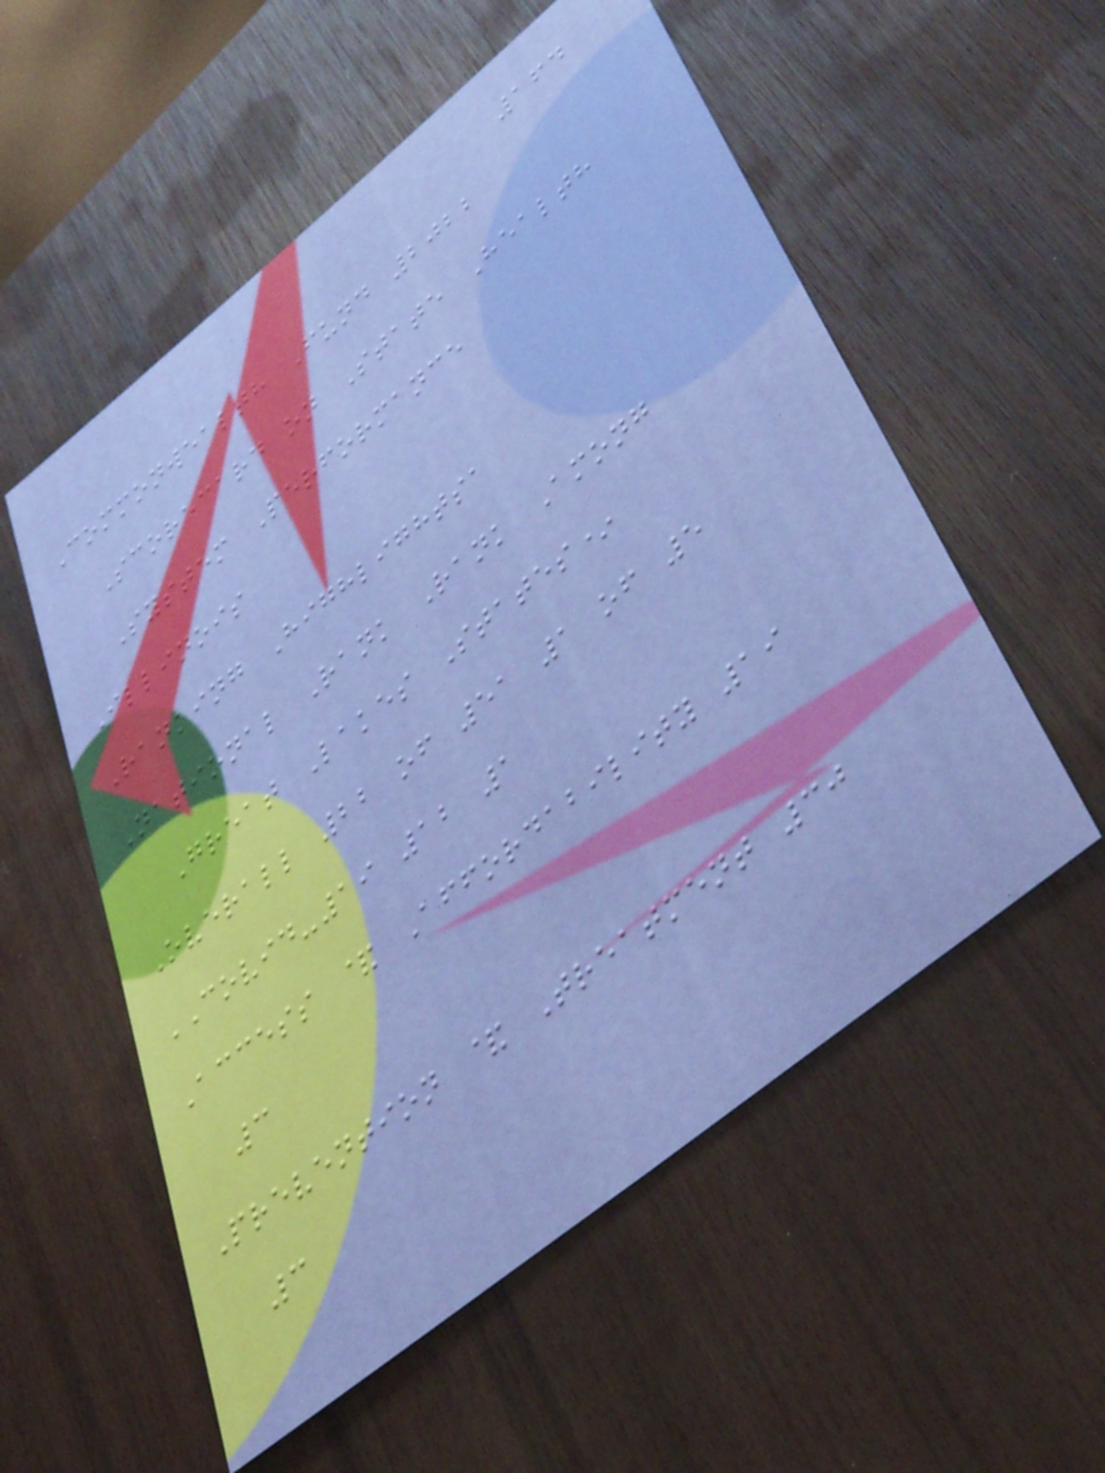164
Commonwealth Fund 2022
Scorecard on State Health
System Performance
Illinois
Ranking Highlightsa
National Rank Rank Among
Great Lakes States*
Overall 22 of 51 1 of 5
COVID-19 12 1
Access & Affordability 19
3
Prevention & Treatment 30
3
